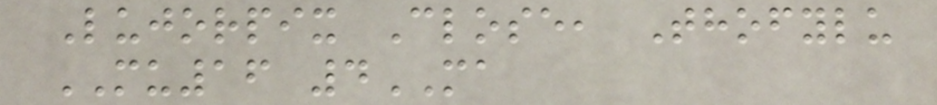Lujorpix Close, Thofylu
MU16 4MA
